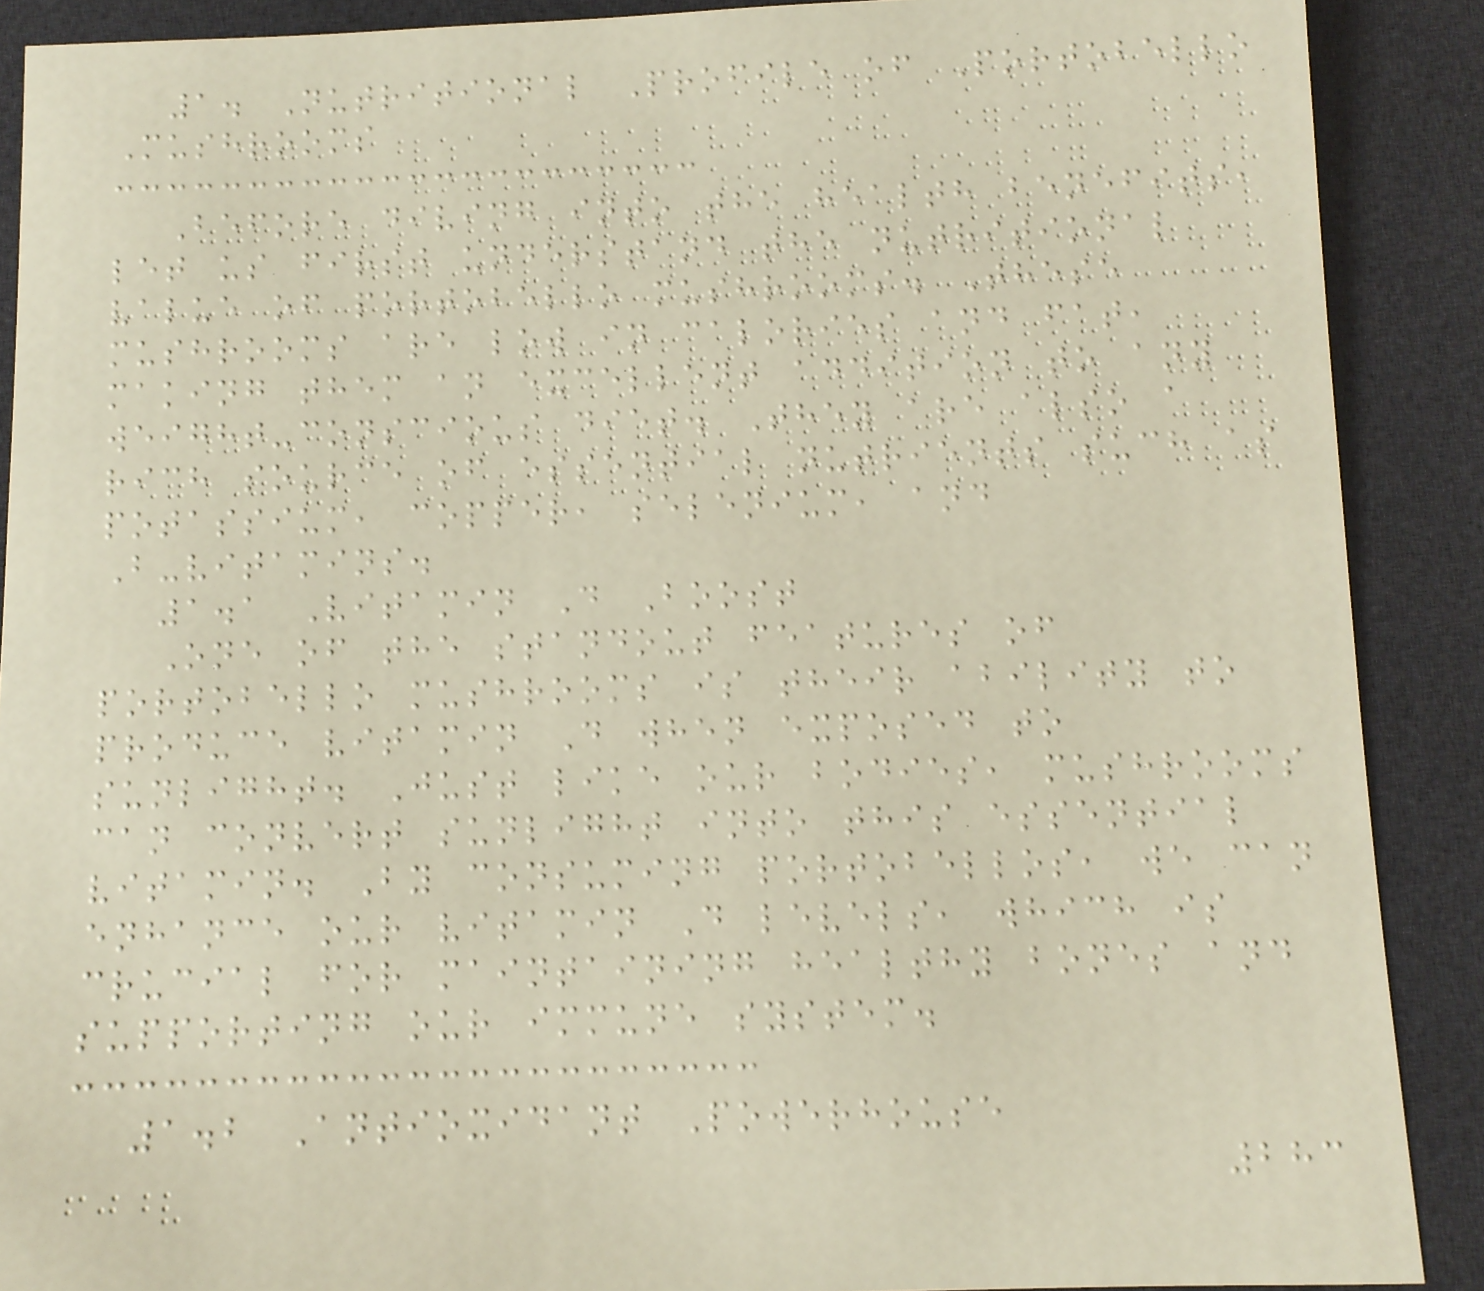1. Nutritional Profile of Portobello
Mushrooms
Before diving into the health benefits,
let us first understand the nutritional
value of portobello mushrooms. These
mushrooms are low in calories and fat,
making them an excellent addition to any
weight-conscious diet. They are also a
rich source of essential nutrients such as
potassium, copper, selenium, and
B-vitamins.
1.1 Vitamin D Boost
One of the standout features of
portobello mushrooms is their ability to
produce vitamin D when exposed to
sunlight. Just like our bodies, mushrooms
can convert sunlight into this essential
vitamin. By consuming portobellos, we can
enhance our vitamin D levels, which is
crucial for maintaining healthy bones and
supporting our immune system.
1.2 Antioxidant Powerhouse
283
